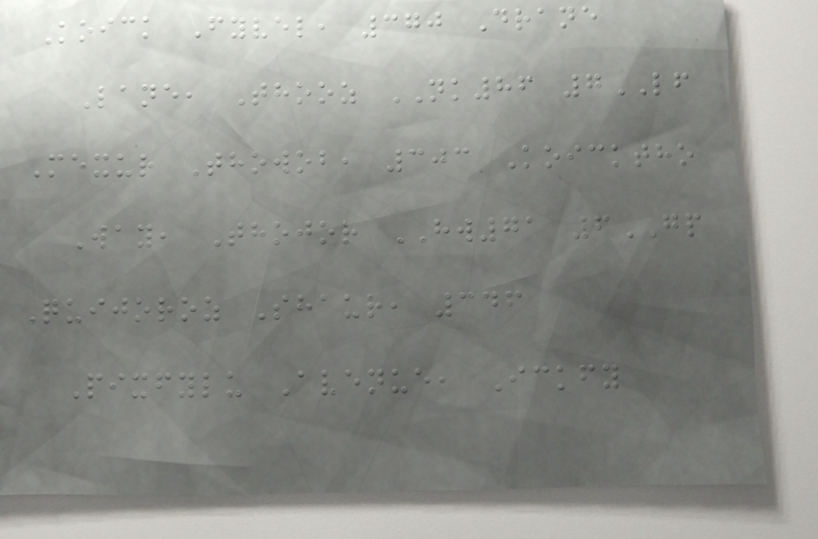Koick Fyvel, 370 Drane
Lane, Thooz NK86 7LF
Mexur Thowob, 303 Koicktho
Way, Thojor HW71 6GP
Quijoroz Shaur, 346
Pixfylu Avenue, Ickfy
